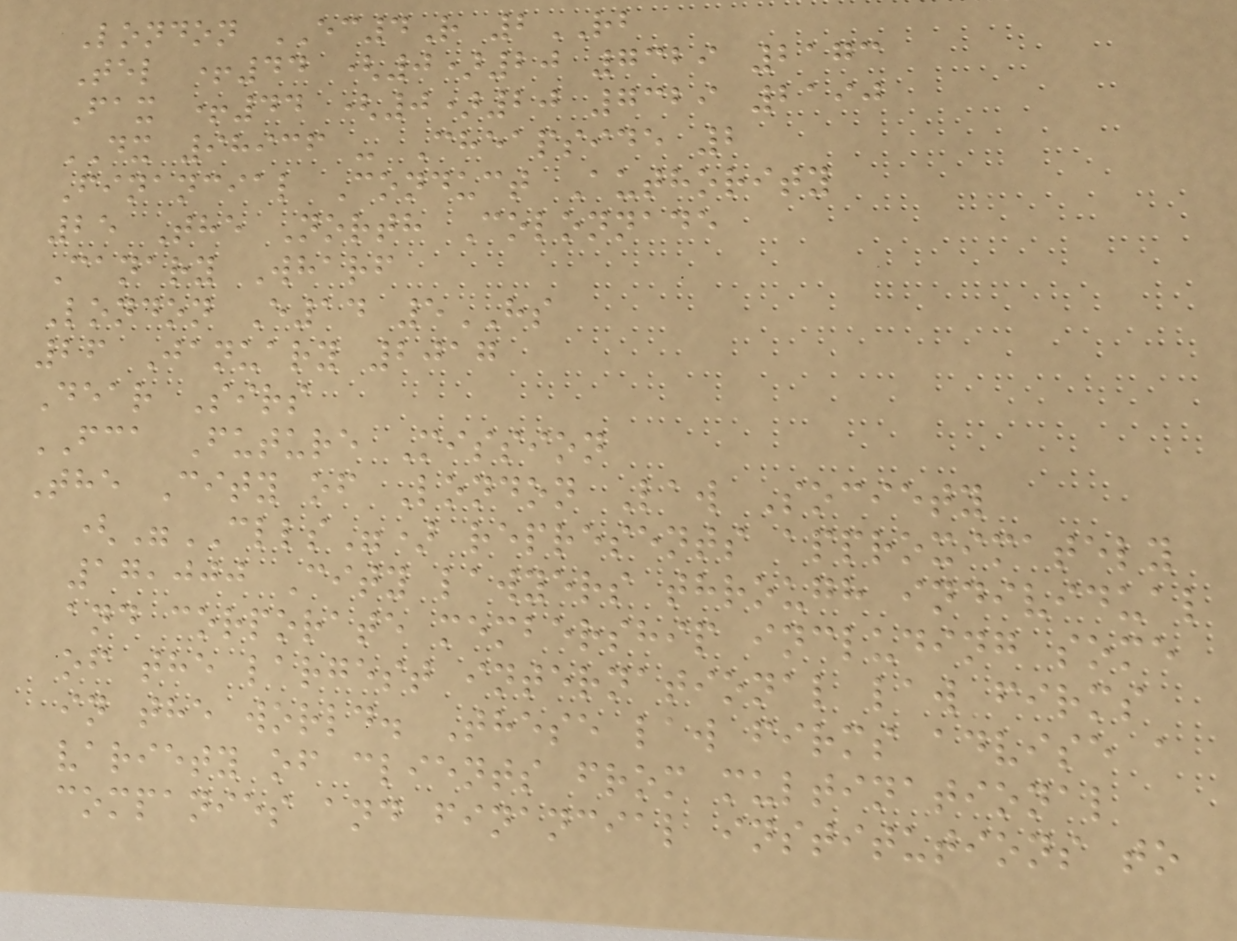London EC4R 2RB
Tel +44 (0)20 7329 2173
Fax +44 (0)20 7329 2190
DX 98936 - Cheapside 2
Financial Conduct Authority
25 The North Colonnade
Canary Wharf
London E14 5HS
26 January 2017
Dear Sirs
FCA Future Mission
The City of London Law Society
("CLLS") represents approximately
17,000 City lawyers through individual
and corporate membership including some
of the largest international law firms
in the world. These law firms advise a
variety of clients from multinational
companies and financial institutions to
